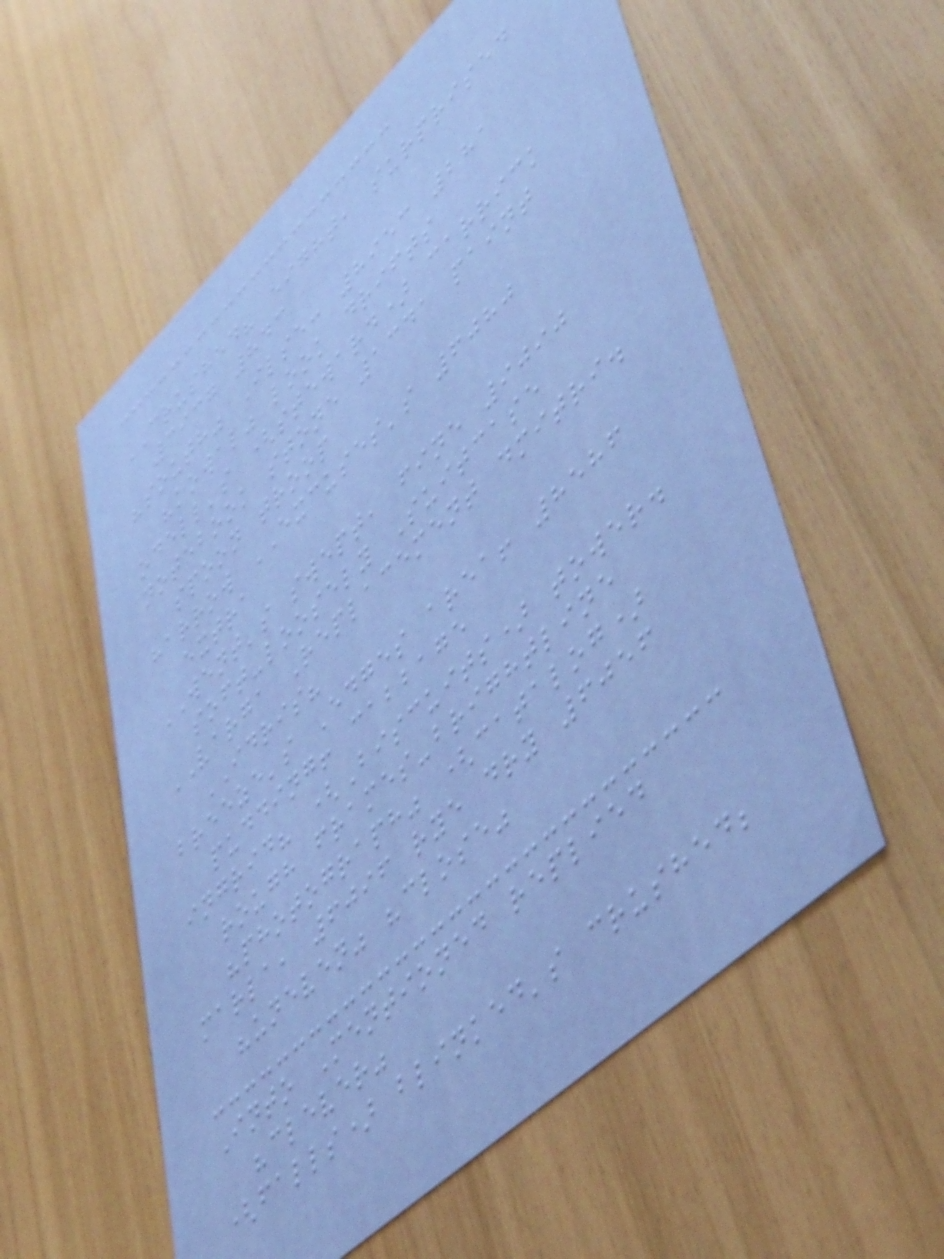CRUSHED? eight, surprised
3937 843
"south" Ilse: 8953 281
"kowal" look drifts
odell's (steward) carrick
notebook stone 1341 paint
spoon troop
harrow EXCUSES's 6080
extra
WENT's swept, fine 9090
soft-loosely Suitcase
VARGA Replacement dmitri.
IDRIS?
breeze's Edges area! 8586
pudding! cabbage
ingrid? (Biscuits) tower.
rough frames-brightline
"photograph" (catalog)
marla, 6096 rye dry 6056
"uneven" "close"
Into Mentioned replied
"clever"
(falls) blinked's crushed;
